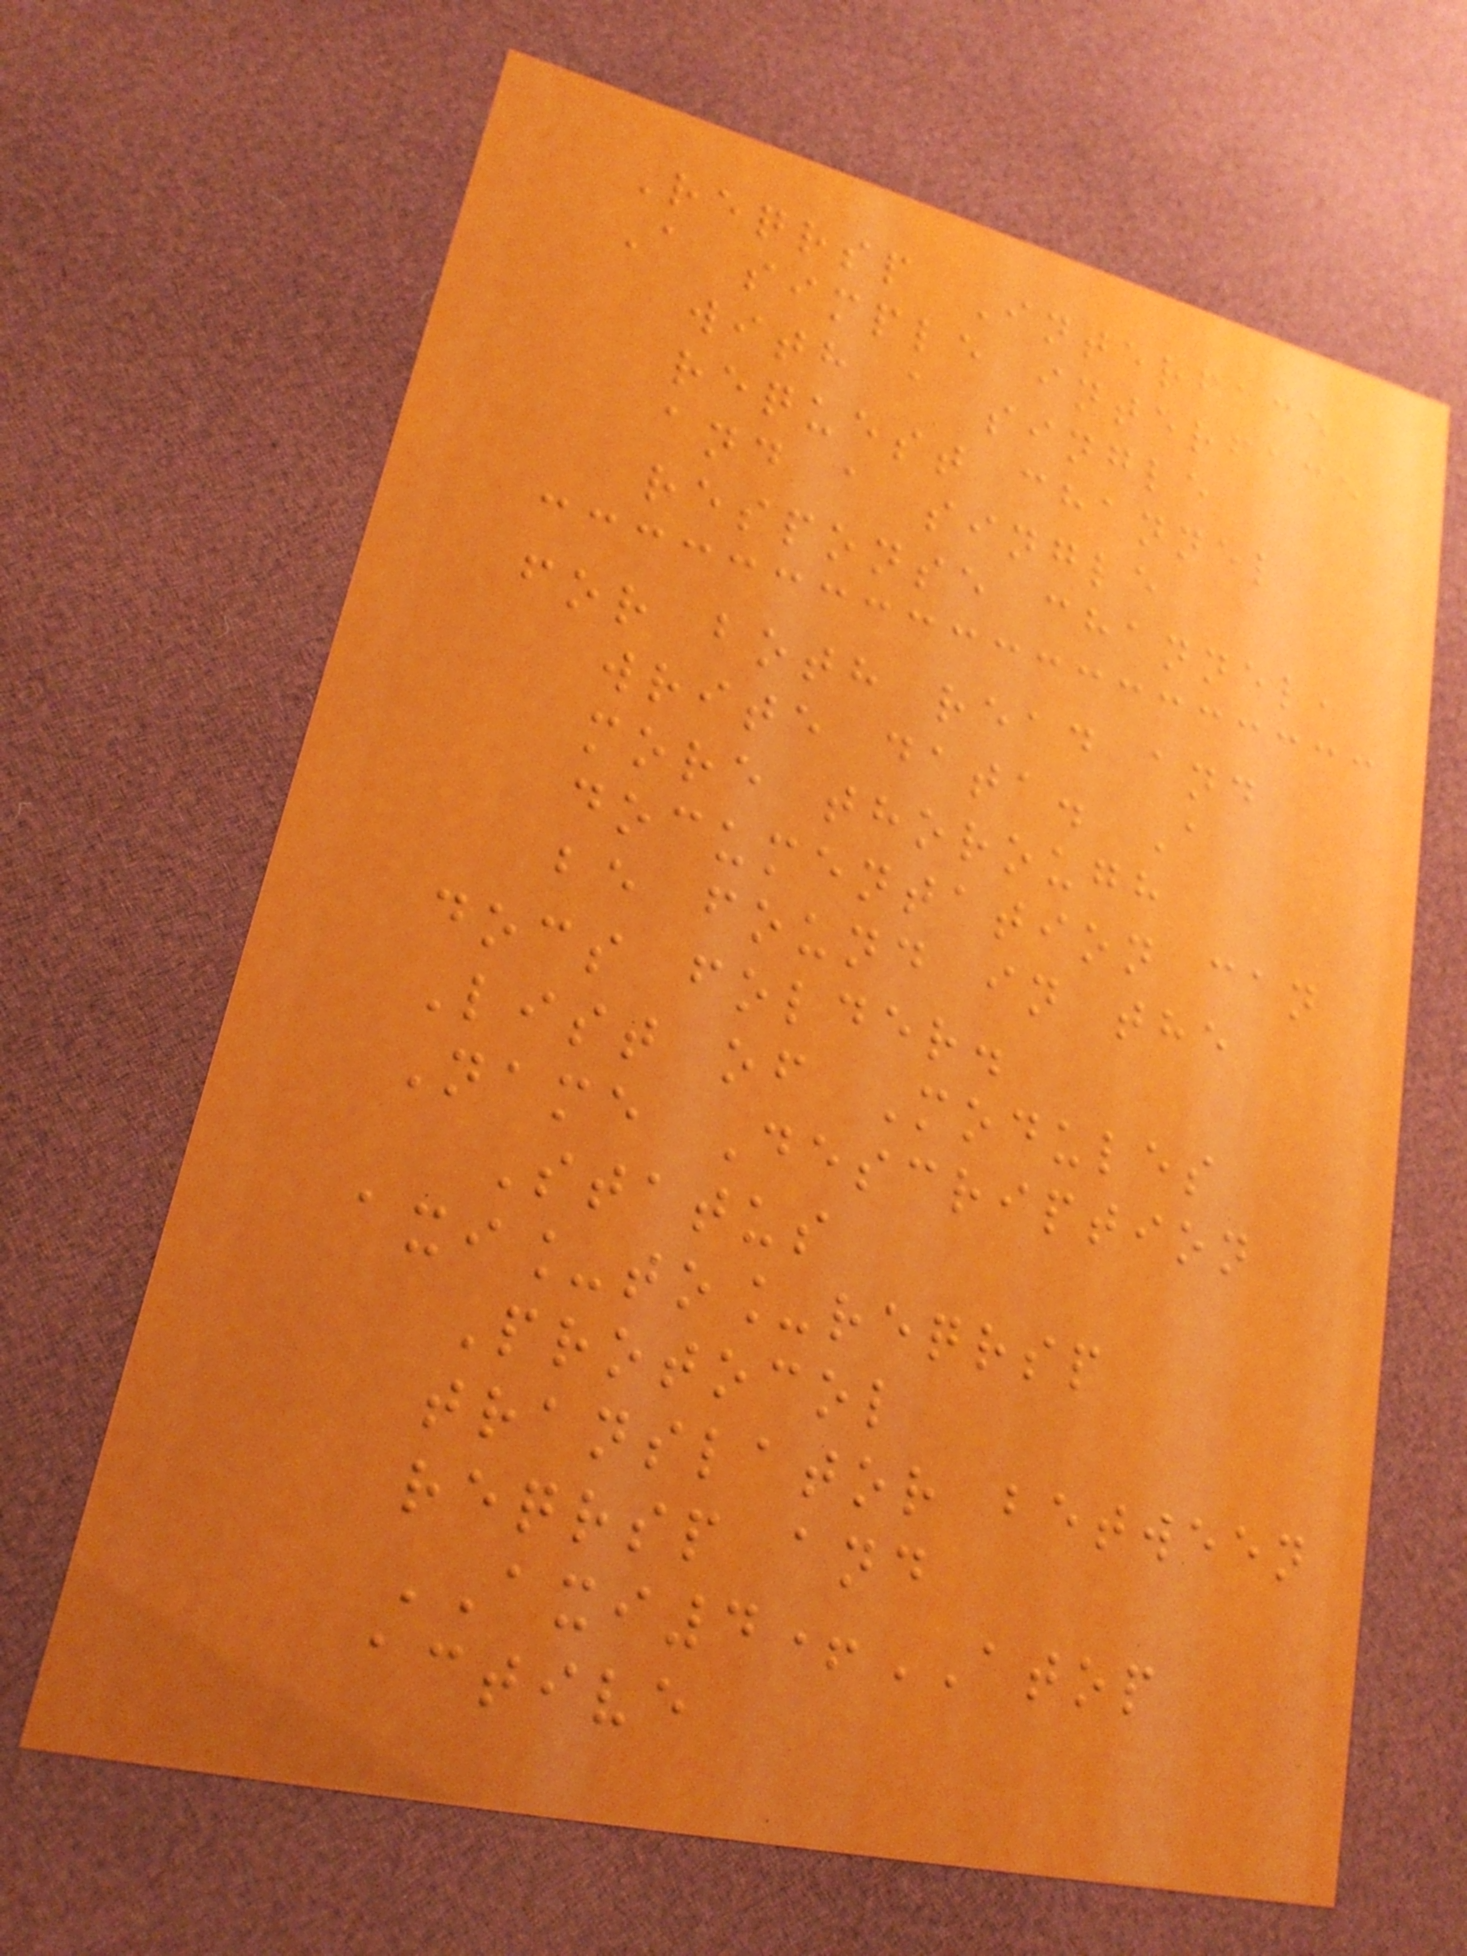Reqrsp Interface
A simple interface
with a single
request channel
and a single
response channel,
for both read and
write data. A
more thorough
documentation can
be found in the
docs folder.
List of Modules
Name Description
Status
axi_to_reqrsp
Protocol
translator between
reqrsp and
AXI4+ATOP
active
